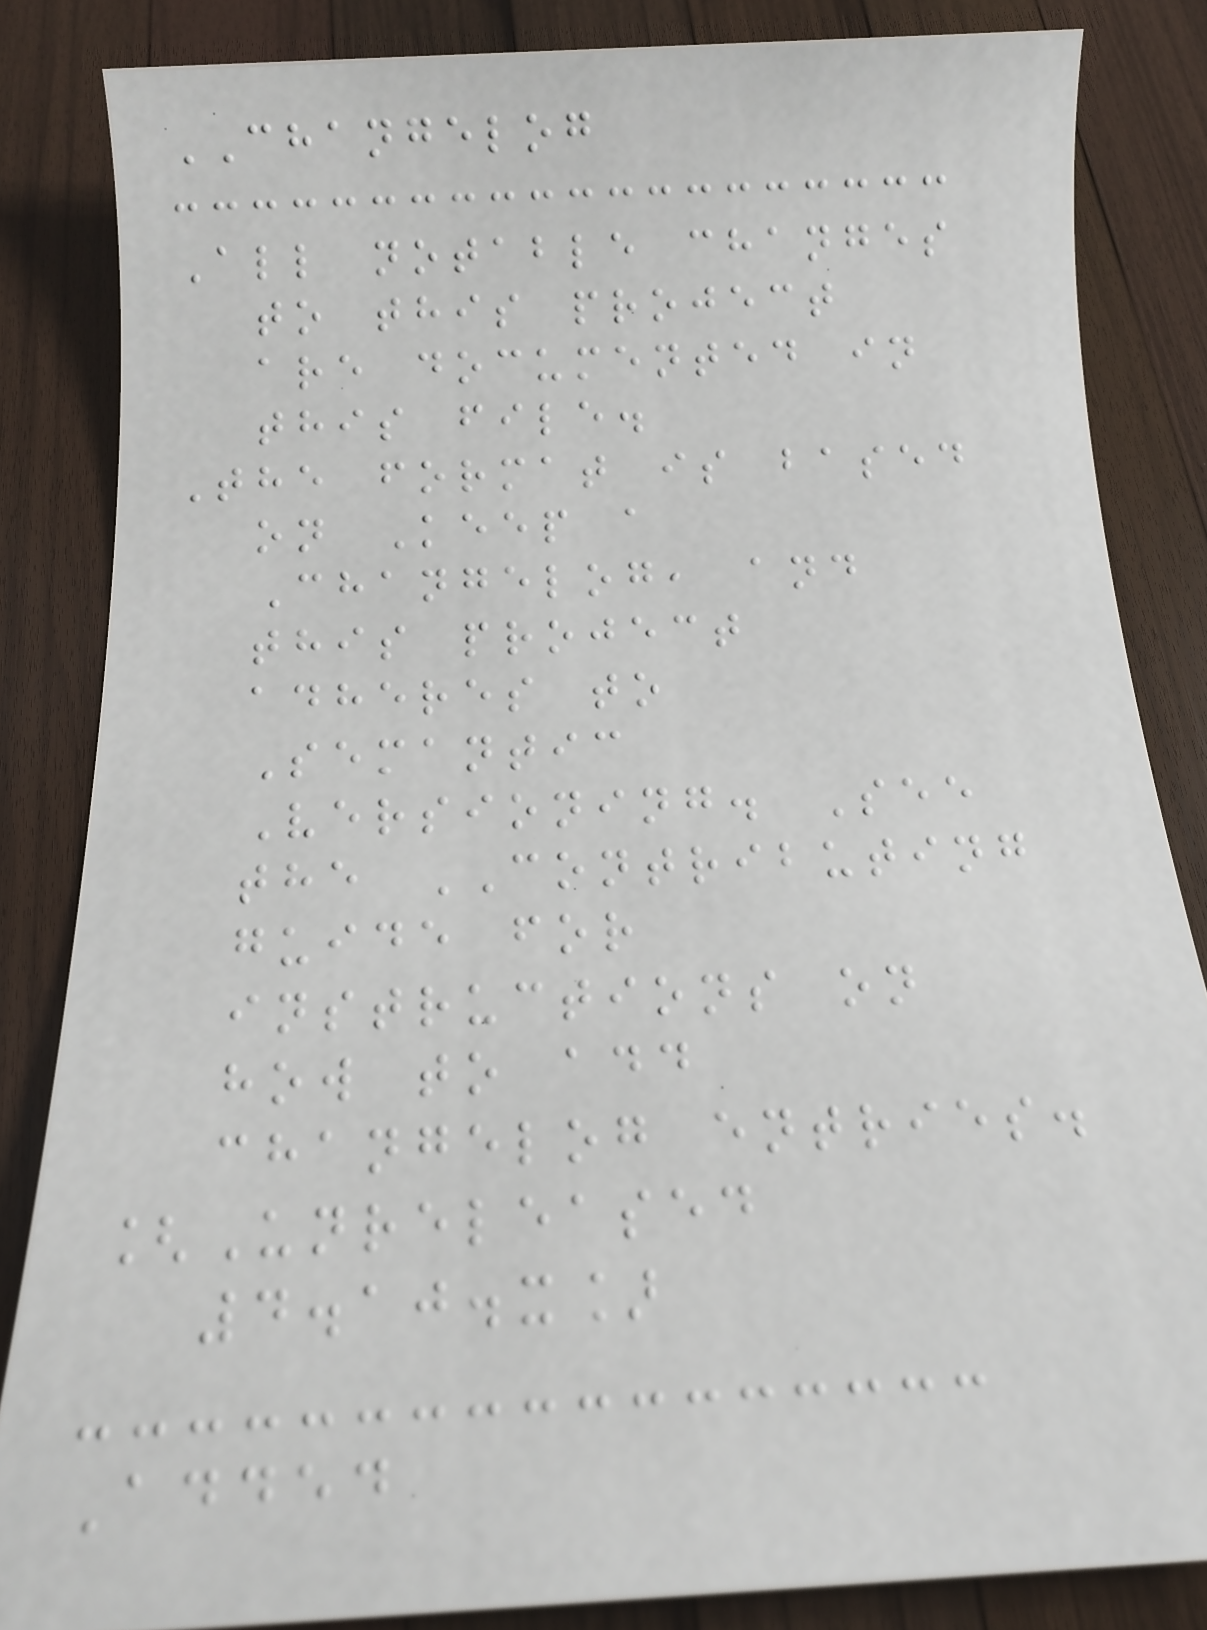CHANGELOG
All notable changes
to this project
are documented in
this file.
The format is based
on Keep a
Changelog, and
this project
adheres to
Semantic
Versioning. See
the CONTRIBUTING
guide for
instructions on
how to add
changelog entries.
[Unreleased
4.10.x]
Added
